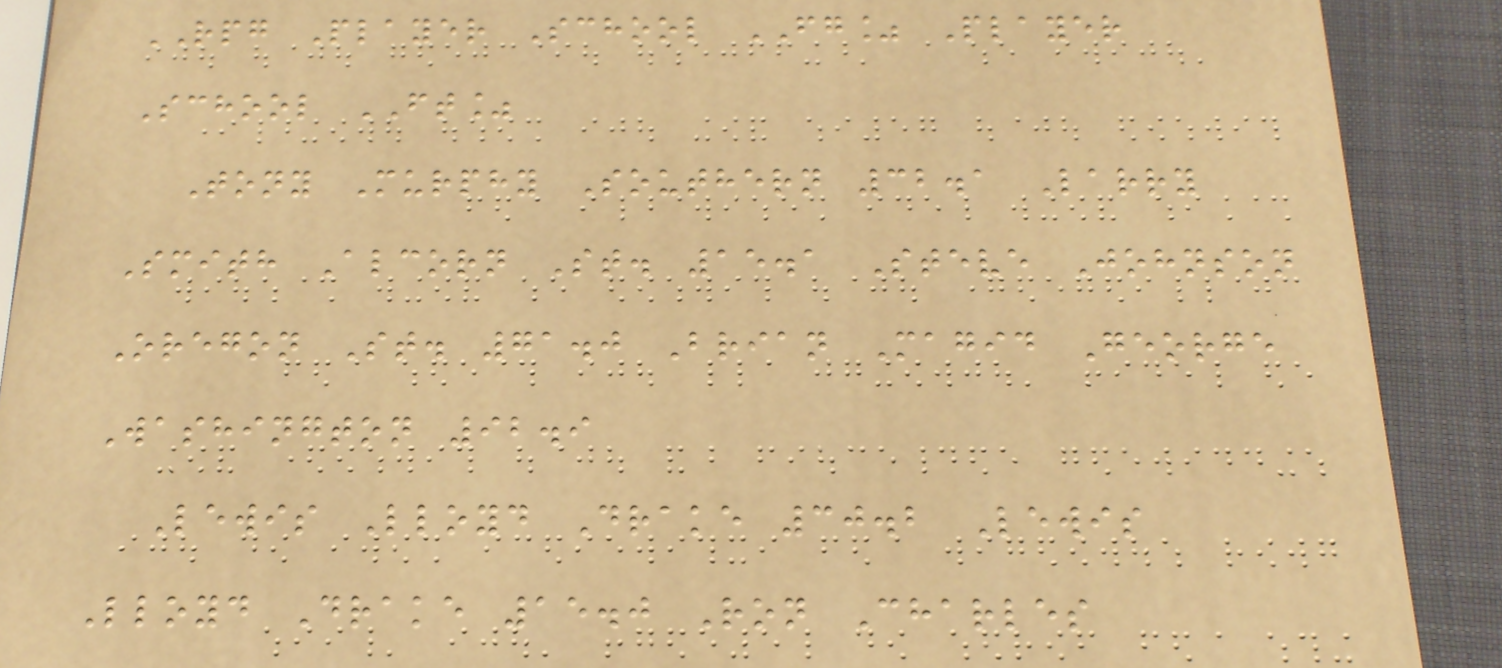RPG Player School FG% Player
School FT%
Tony Murphy Southern 32.1 Larry
Smith Alcorn St. 15.1 Steve Johnson
Oregon St. 71.0 Brian Magid George
Washington 92.9
Lewis Lloyd Drake 30.2 Lewis
Lloyd Drake 15.0 Ron Charles
